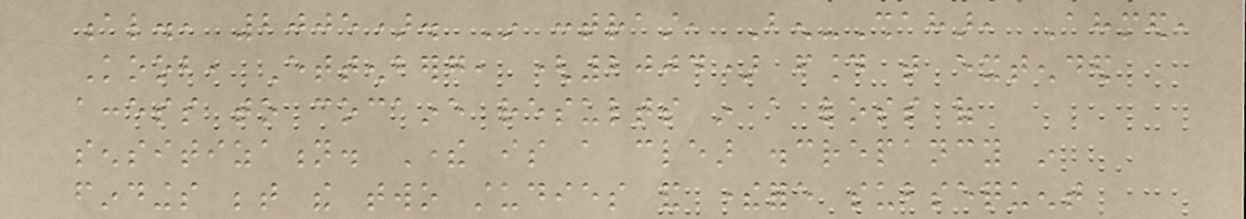al., 2005). In contrast, Ben-Shahar, Ahmed,
Koob, Ettenberg, (2004) found that extended
access to cocaine results in a loss of
sensitization. There is a clear discrepancy in
findings between the two studies and therefore subsequent
